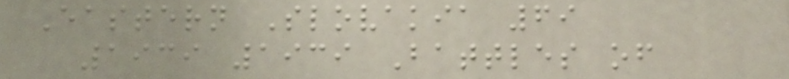Eastern Slovakia 69
1939 1939 Battles of
